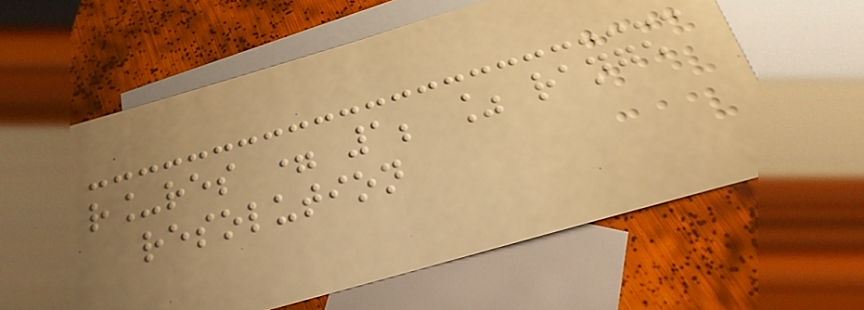r_res = 1; % range
resolution
